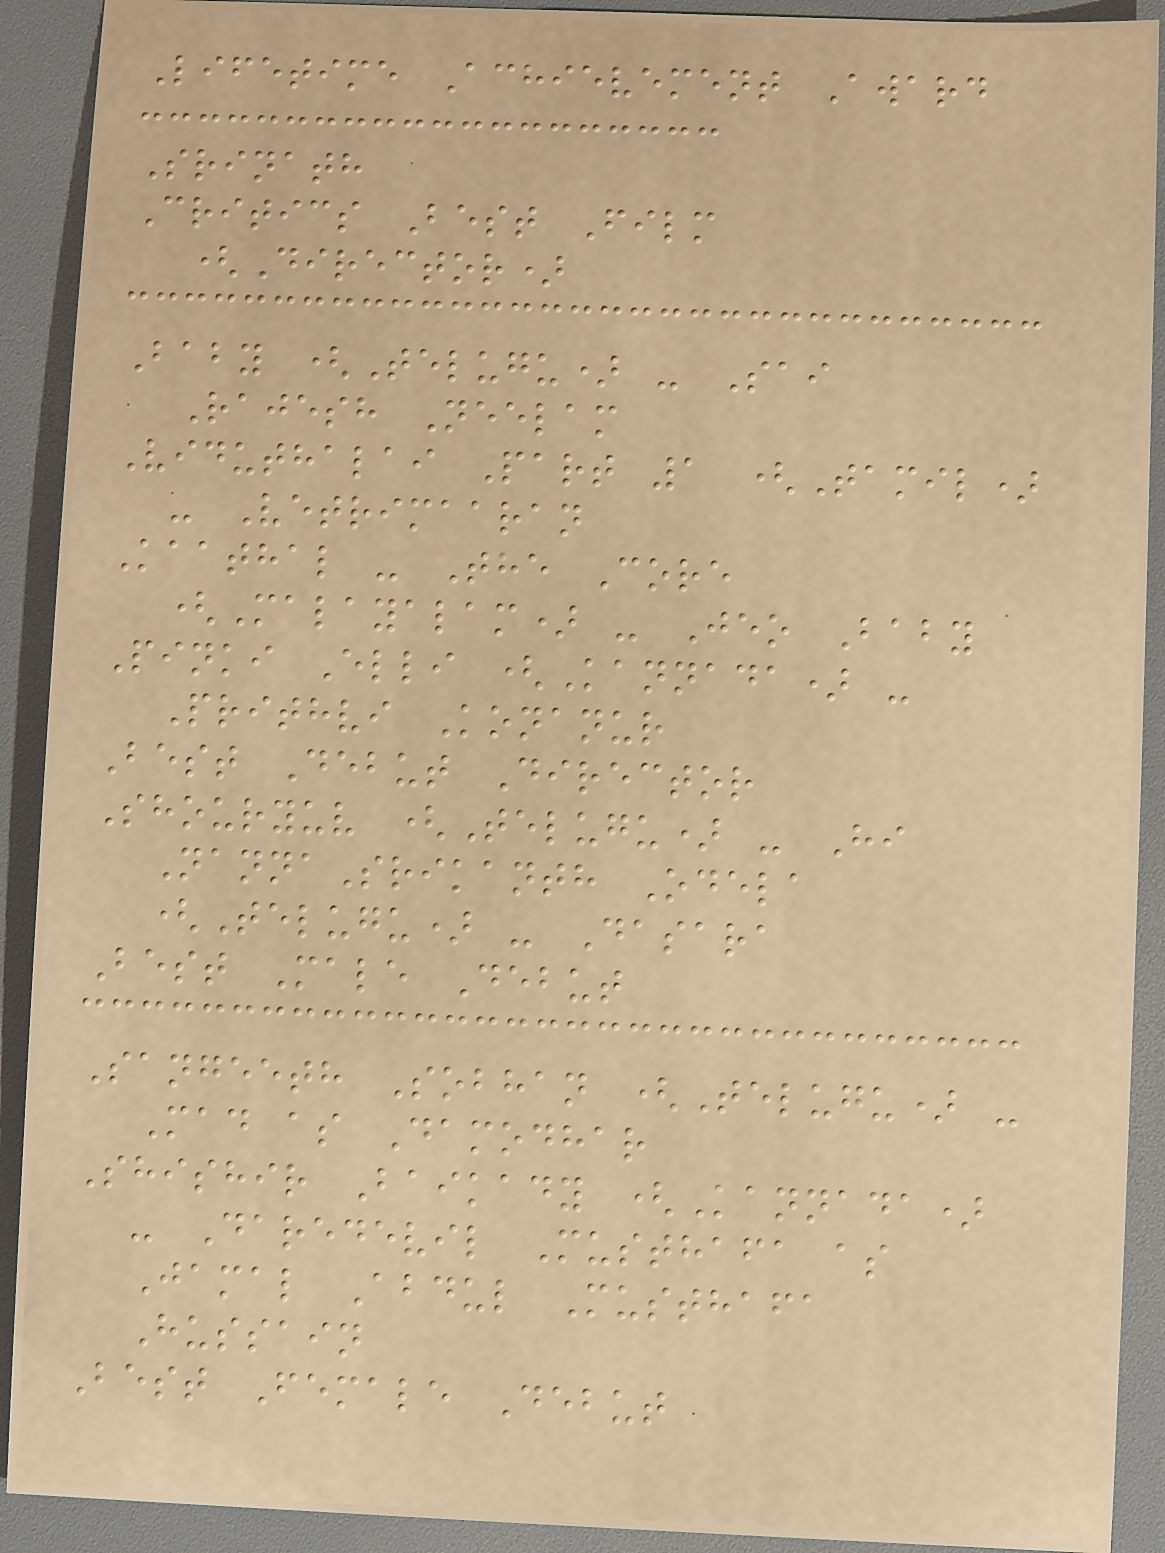Lifetime Achievement Award
Srinath
Critics Best Film
(Director)
Baby (Telugu) - Sai
Rajesh Neelam
Viduthalai Part 1 (Tamil)
- Vetrimaaran
Kaathal - The Core
(Malayalam) - Jeo Baby
Pinki Elli (Kannada) -
Prithvi Konanur
Best Debut Director
Shouryuv (Telugu) - Hi
NannaSrikanth Odela
(Telugu) - Dasara
Best Male Debut
Sangeeth Sobhan (Telugu) -
Mad as Damodhar
Shishir Baikady (Kannada)
- Daredevil Musthafa as
Jamal Abdul Musthafa
Hussain
Best Female Debut
